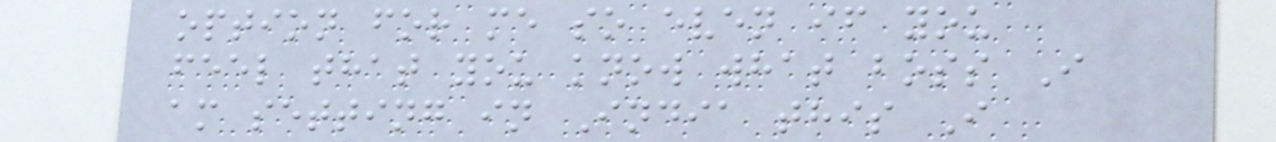option for me so even if you
feel that you know what boss I
am setting in India this I
